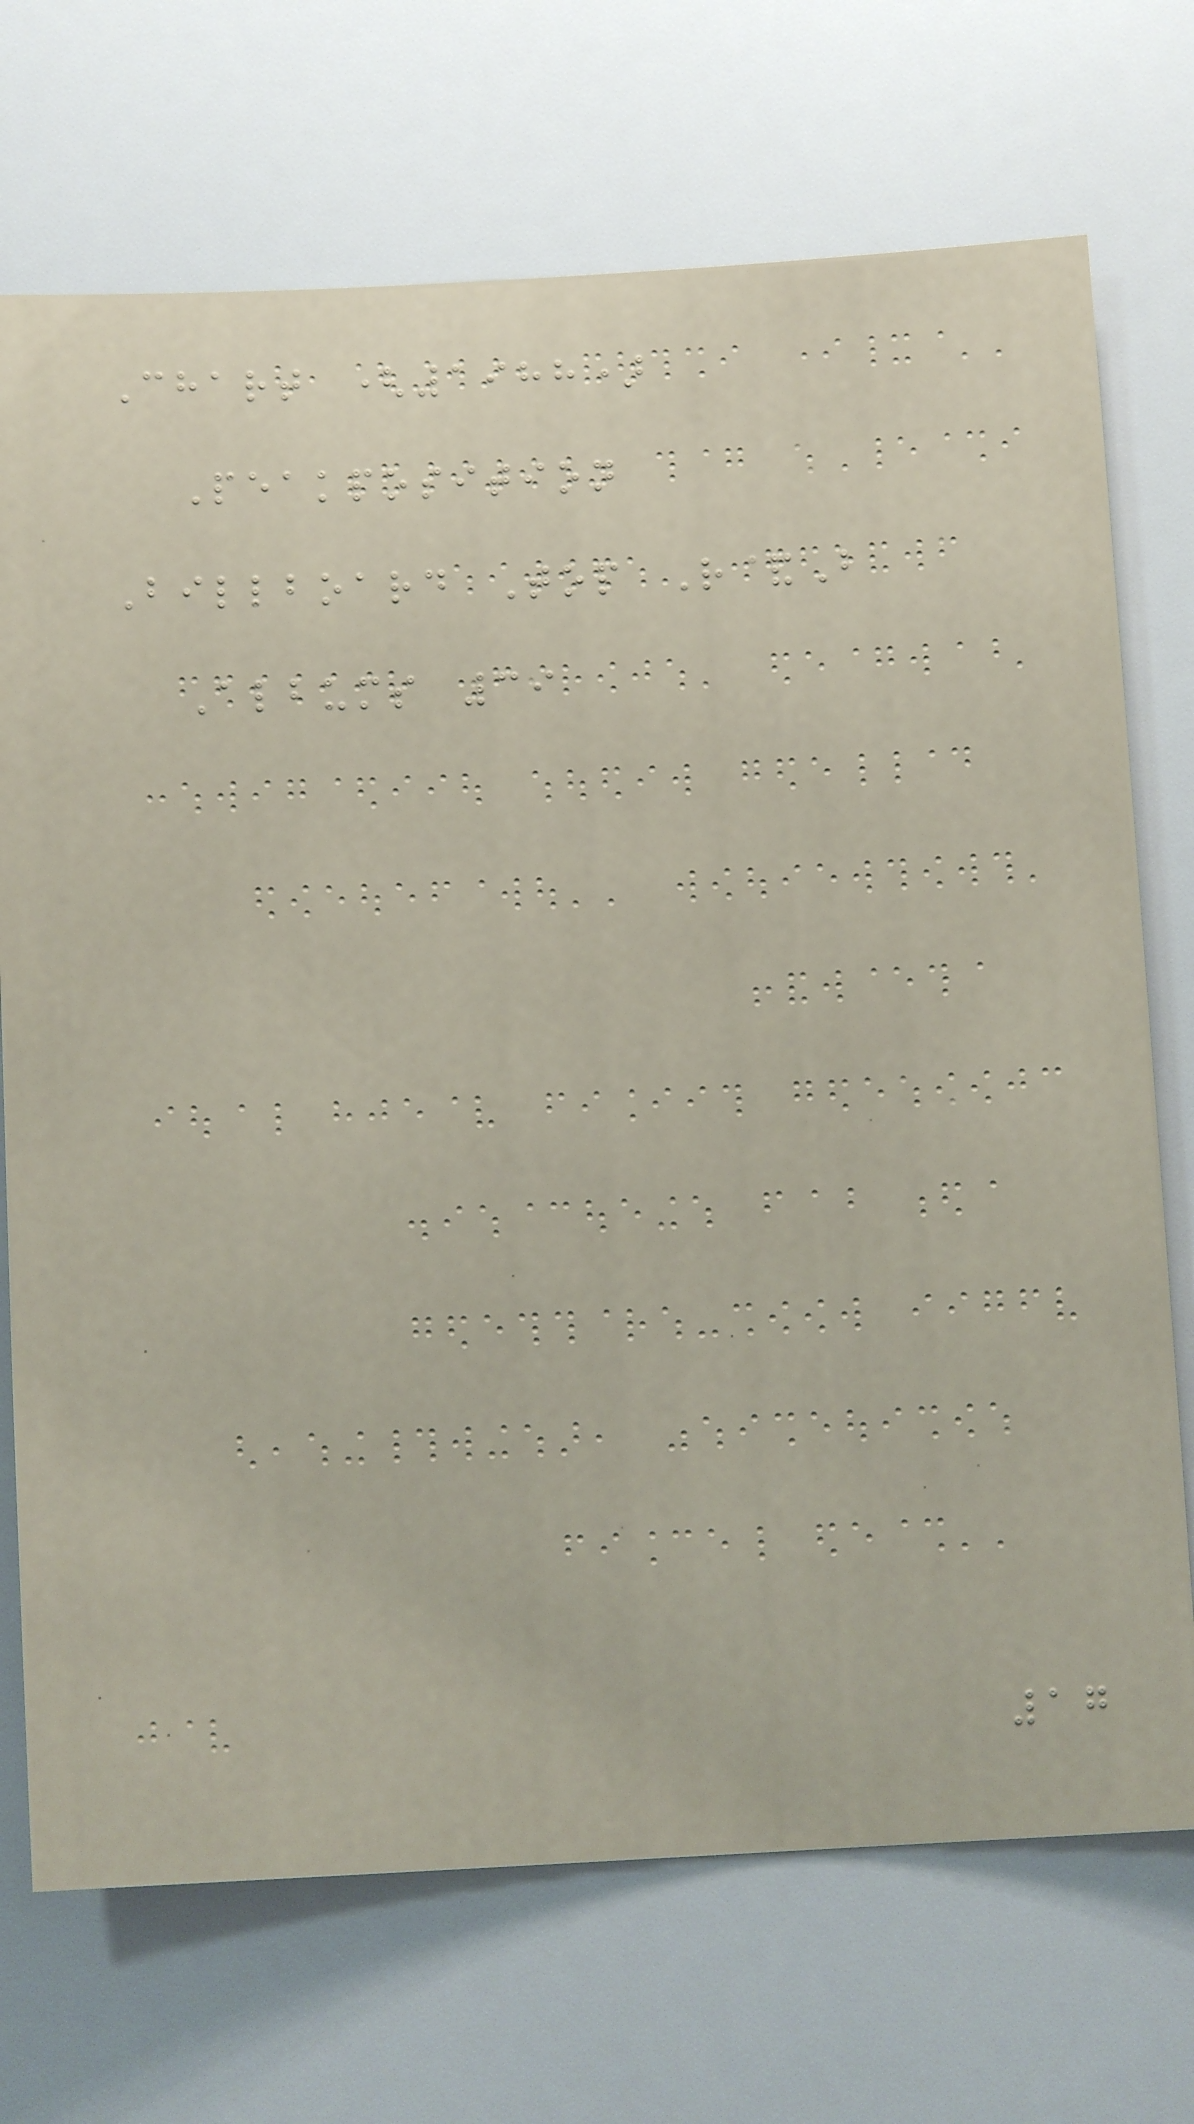Chart (1988)
Peakposition
Billboard Top R&B
Albums 39
17
